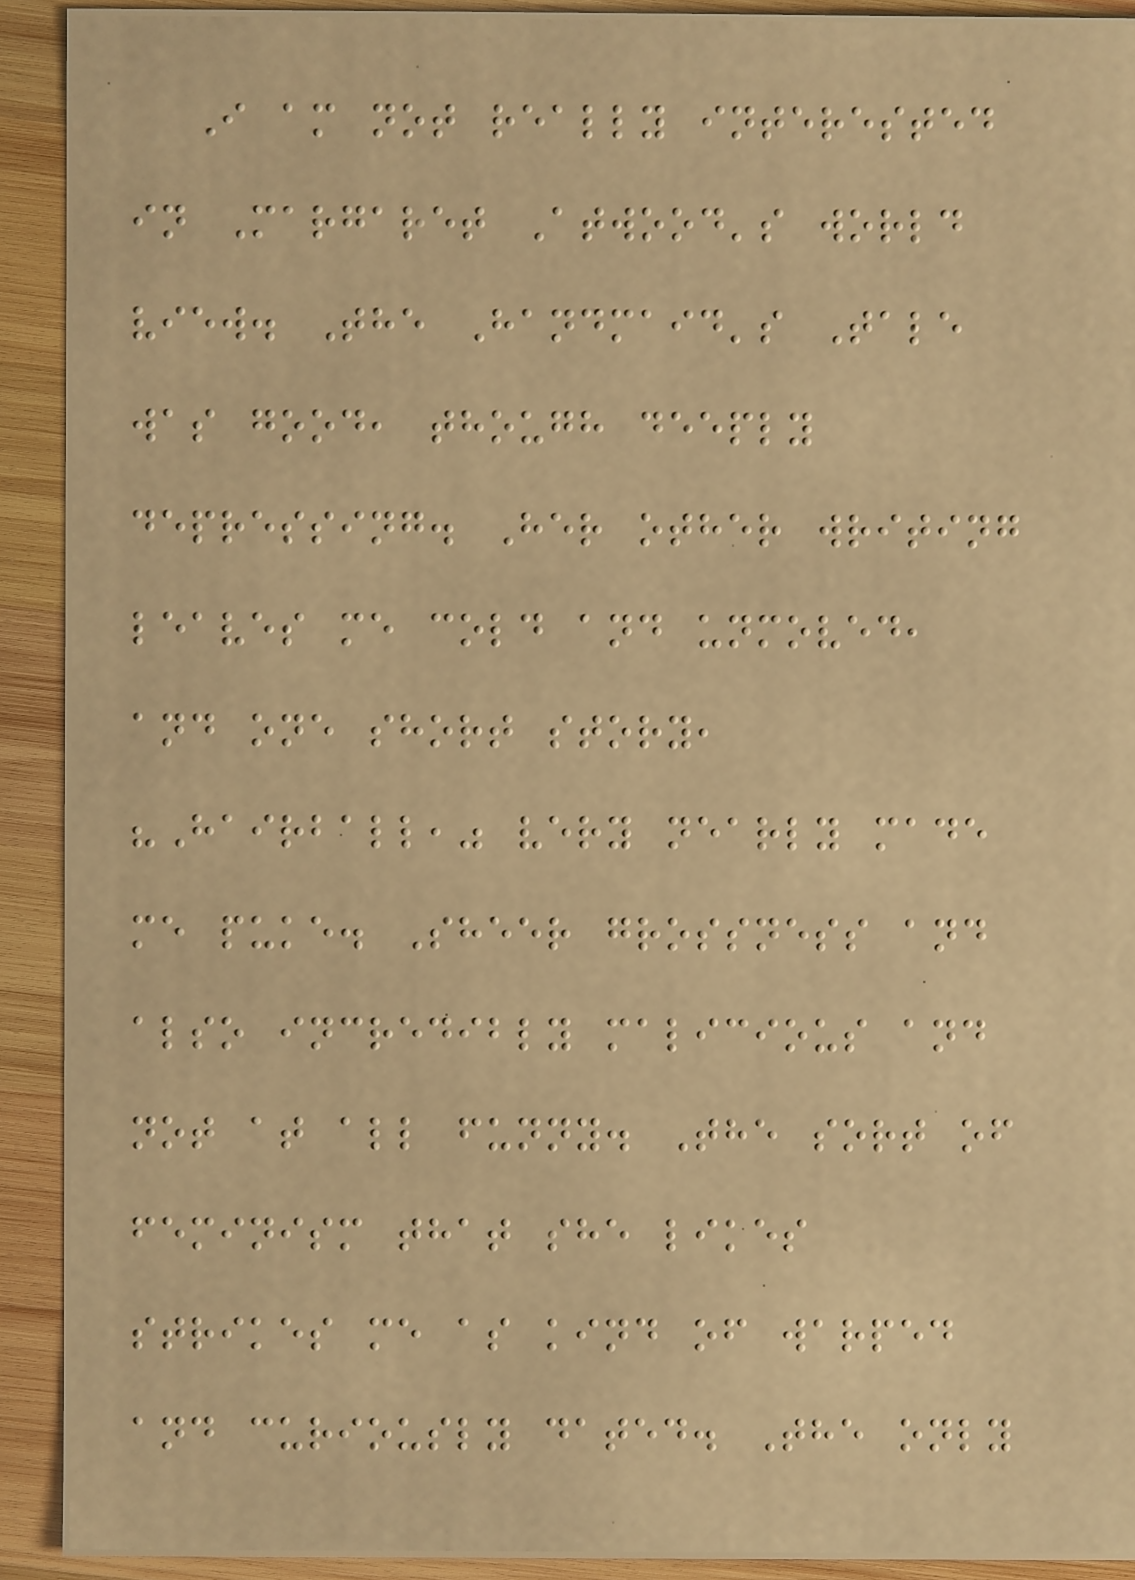I am not really interested
in Margaret Atwood's world
view. The Handmaid's Tale
was good, though deeply
depressing. Her other writing
leaves me cold and unmoved,
and one short story,
"Hairball," very nearly made
me puke. Sheer grossness and
also incredibly malicious and
not at all funny. The sort of
feminism that she likes
strikes me as kind of warped
and curiously dated. The only
